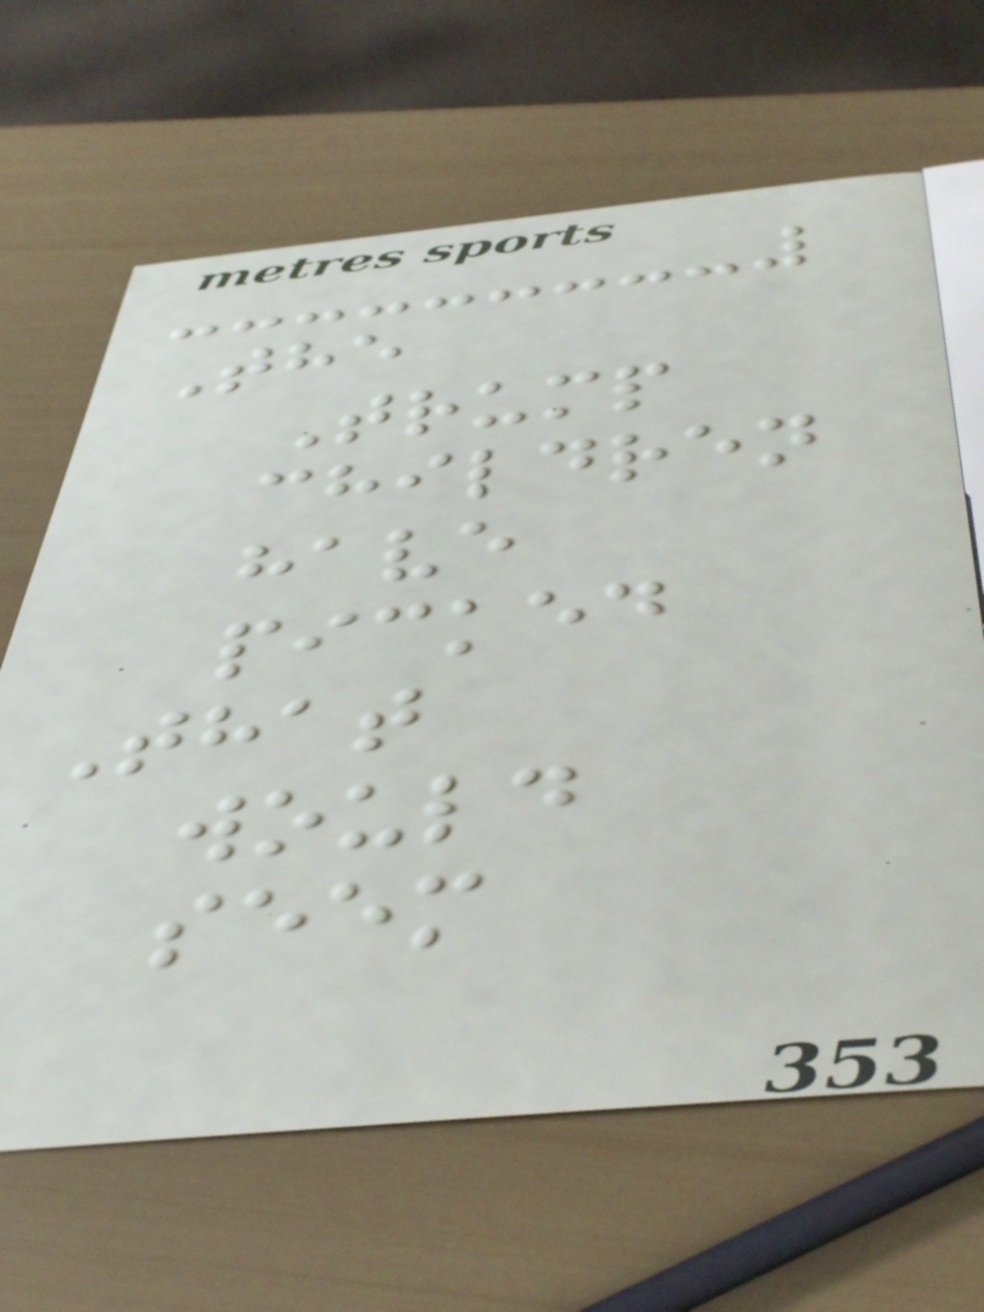The
Trump
children
have
picked
That
would
seem
